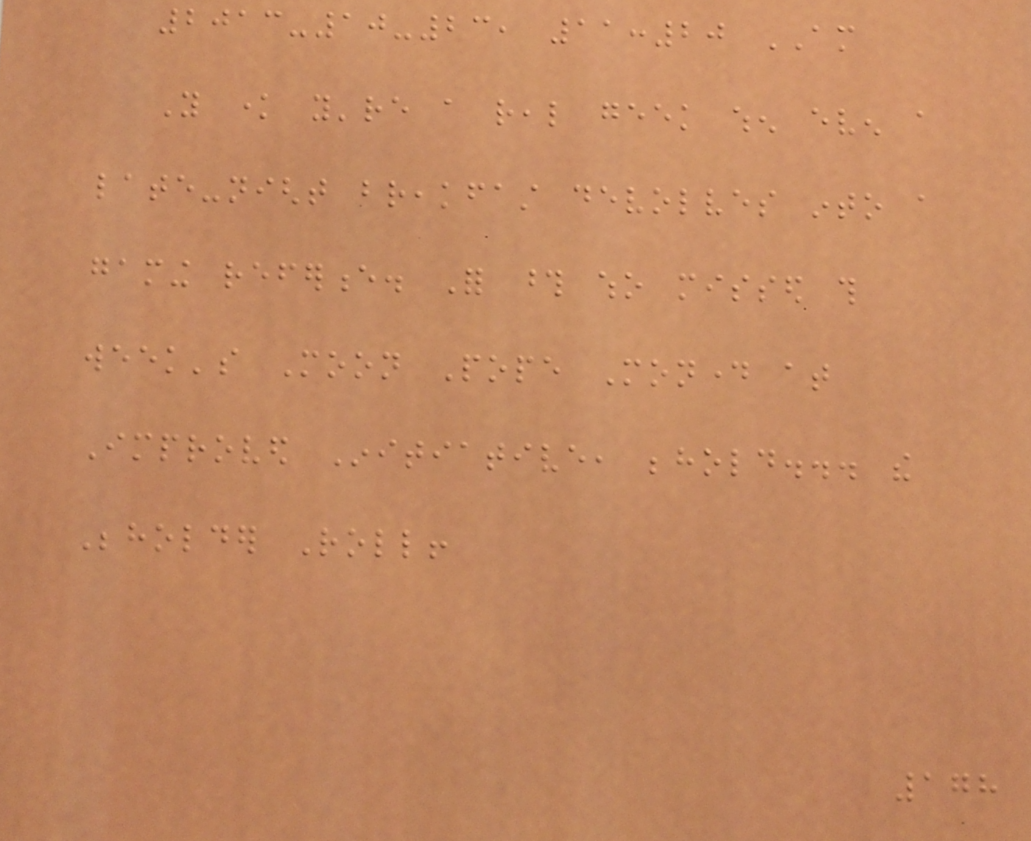2013-10-23, 11:20 AM
You know you're a real geek when even a
late-night breakfast devolves into a
gaming reference. For those who missed this
week's Moon Pope Monday at
Improved Initiative, behold... the
Beholder Roll!
178
